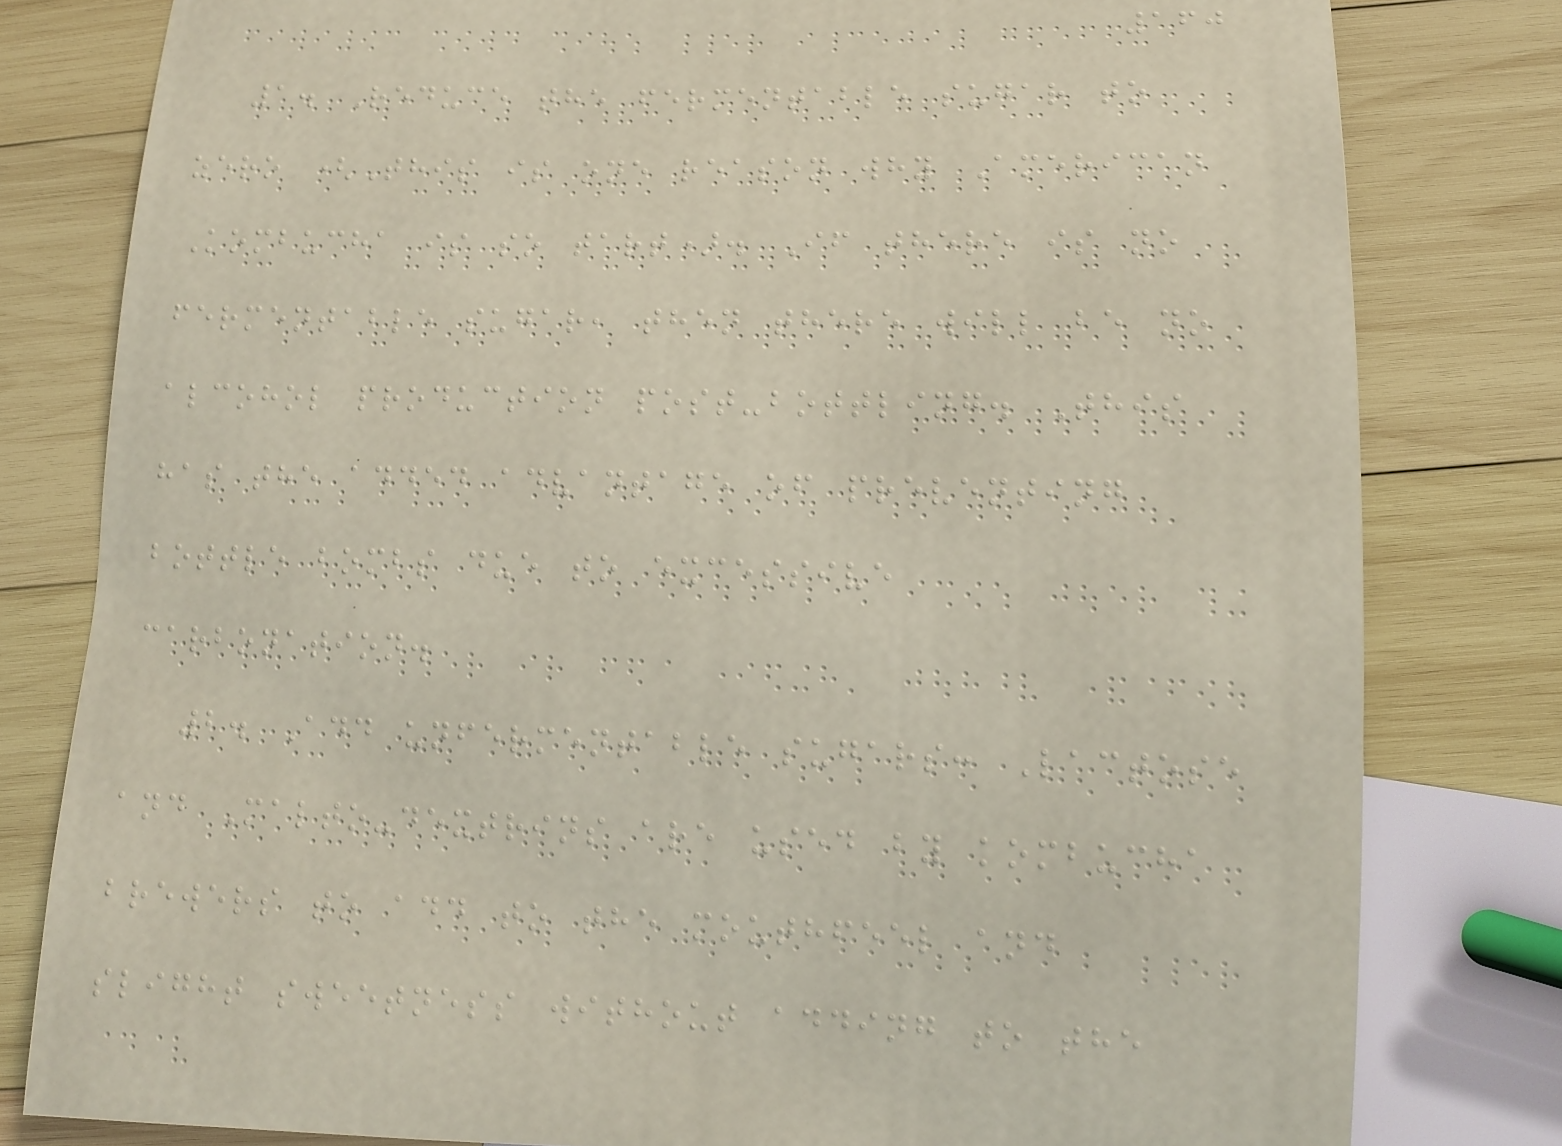160
1. Reduce the fermentable sugar to
zero (This is one reason why American
Kombucha is so tart). If there is no
fermentable sugar, then there will be no
alcohol production post-bottling. This
has the added advantage of preventing
bottle bombs due to excessive
carbonation.
2. Add unfermentable sugars: Lactose
and Malto-dextrins are used by kombucha
brewers to add to the mouthfeel and
slight sweetness without adding to the
